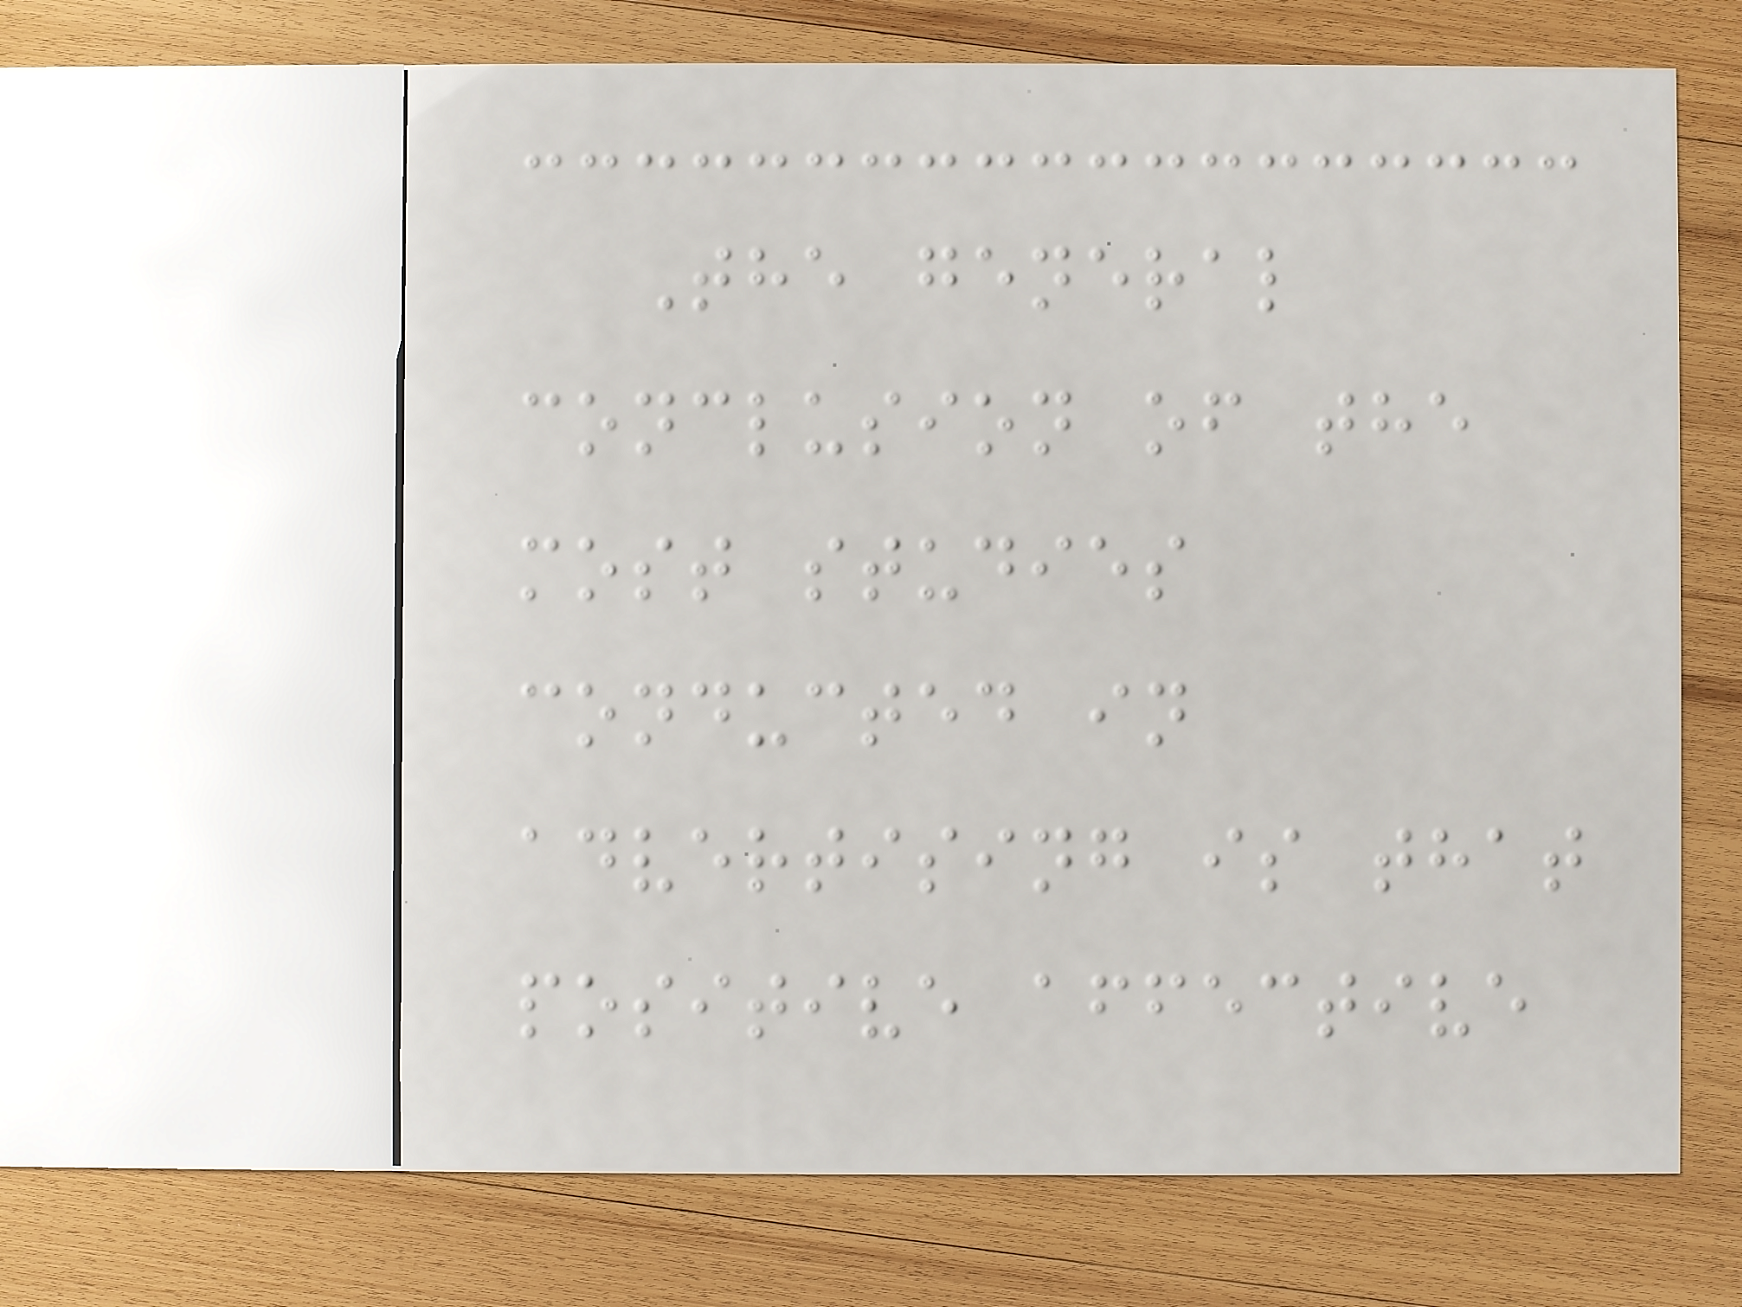The general
conclusion of the
most studies
conducted in
advertising is that
positive affective
